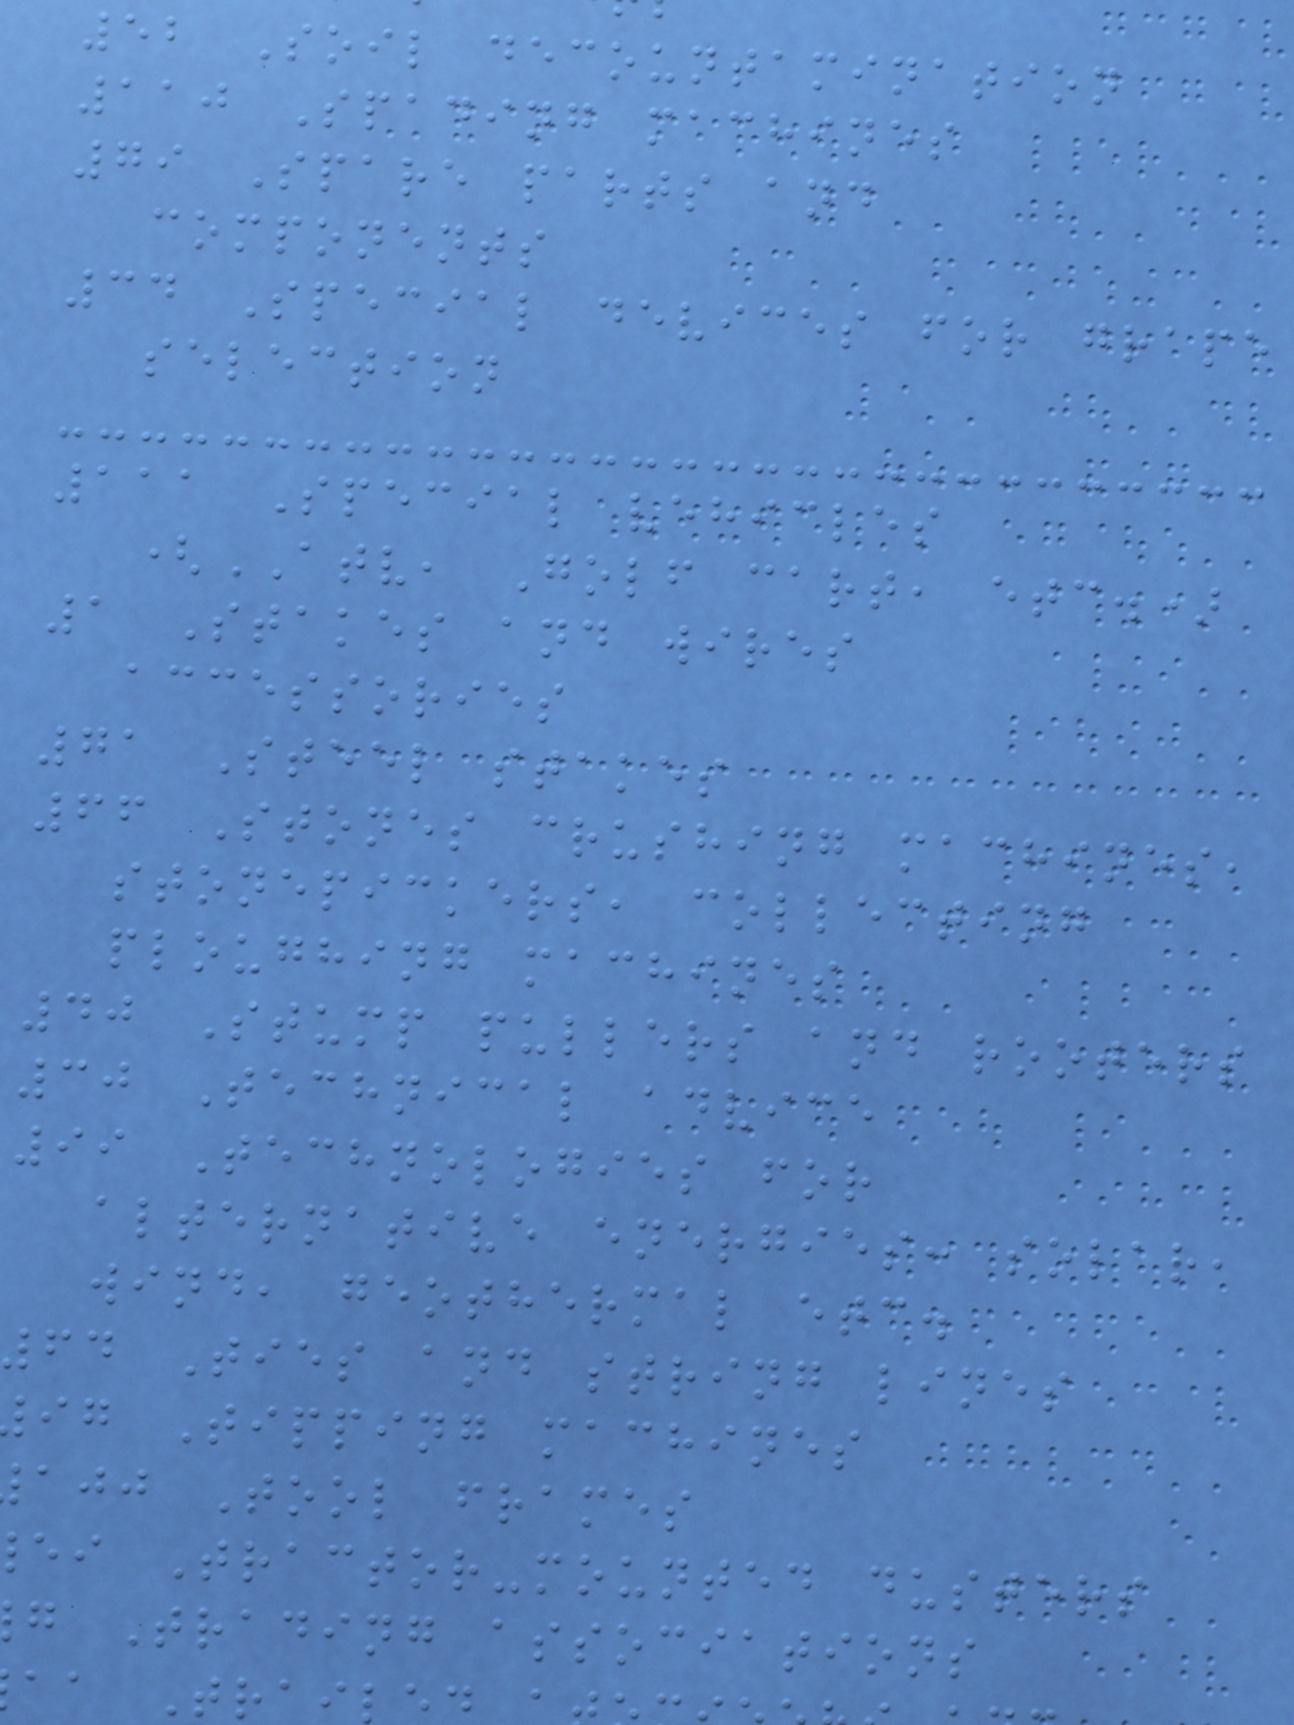52 Soil decountamination
110 Spading machines
79 Spare parts and
components
34 Special devices for grape
selection
111 Special vehicles
(ATV, Golf cart, etc.)
1 Stakes and wires
accessories
71 Steel stakes
66 Stones crushing machines,
stonepickers, collecting
ploughing machines
40 Stump pullers and rooters
30 Technical advice
99 Technologies for
alternative energies: solar,
wind, geothermal etc.
64 Ties and string lines
ig Tipping machines
ajj Tool frames
ei Tractor-mounted dusters
g Trading associations
aa Trai
